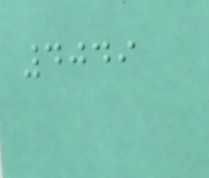4049
